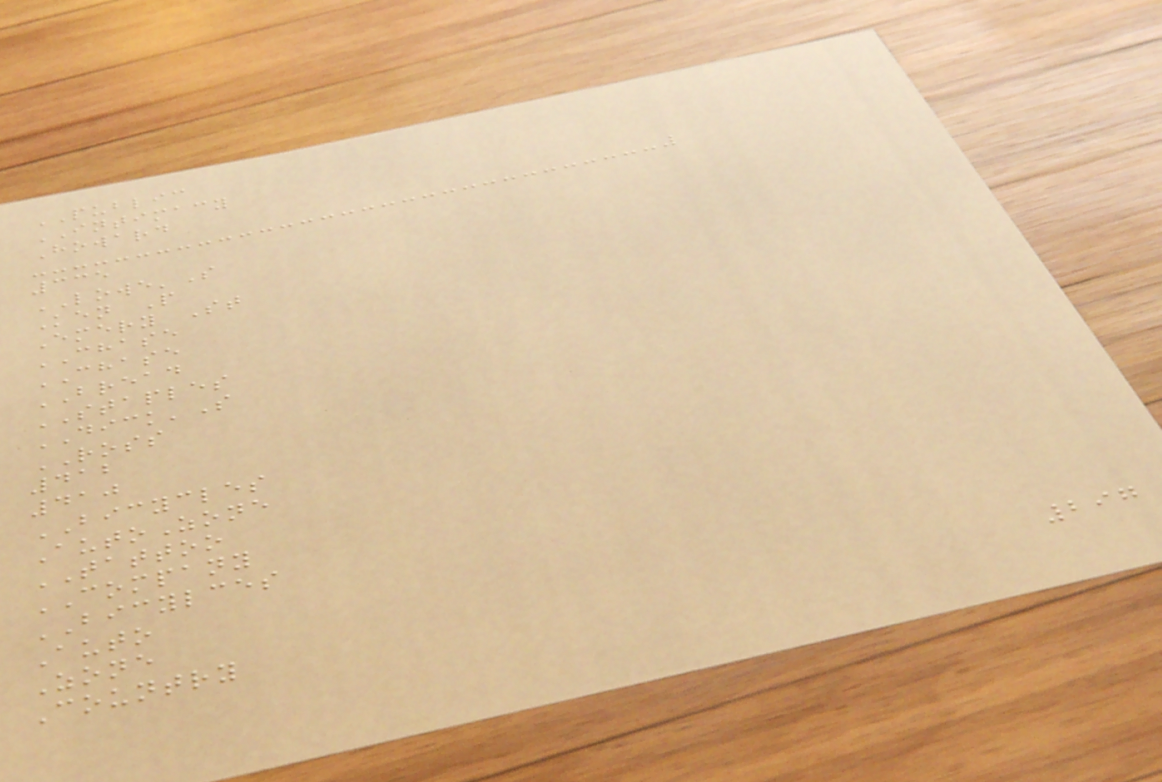PUBLIC
INTIMACY
Howard
335
LOWE'S
Ken P
Emery St
CHASE
CHASE
BREAD
STAPLES
DICK'S
ROSS
412
410
BICYCLES
AutoZone
TATTOO
COMPANY
BICYLCES
Auto
Zone
Country
297
